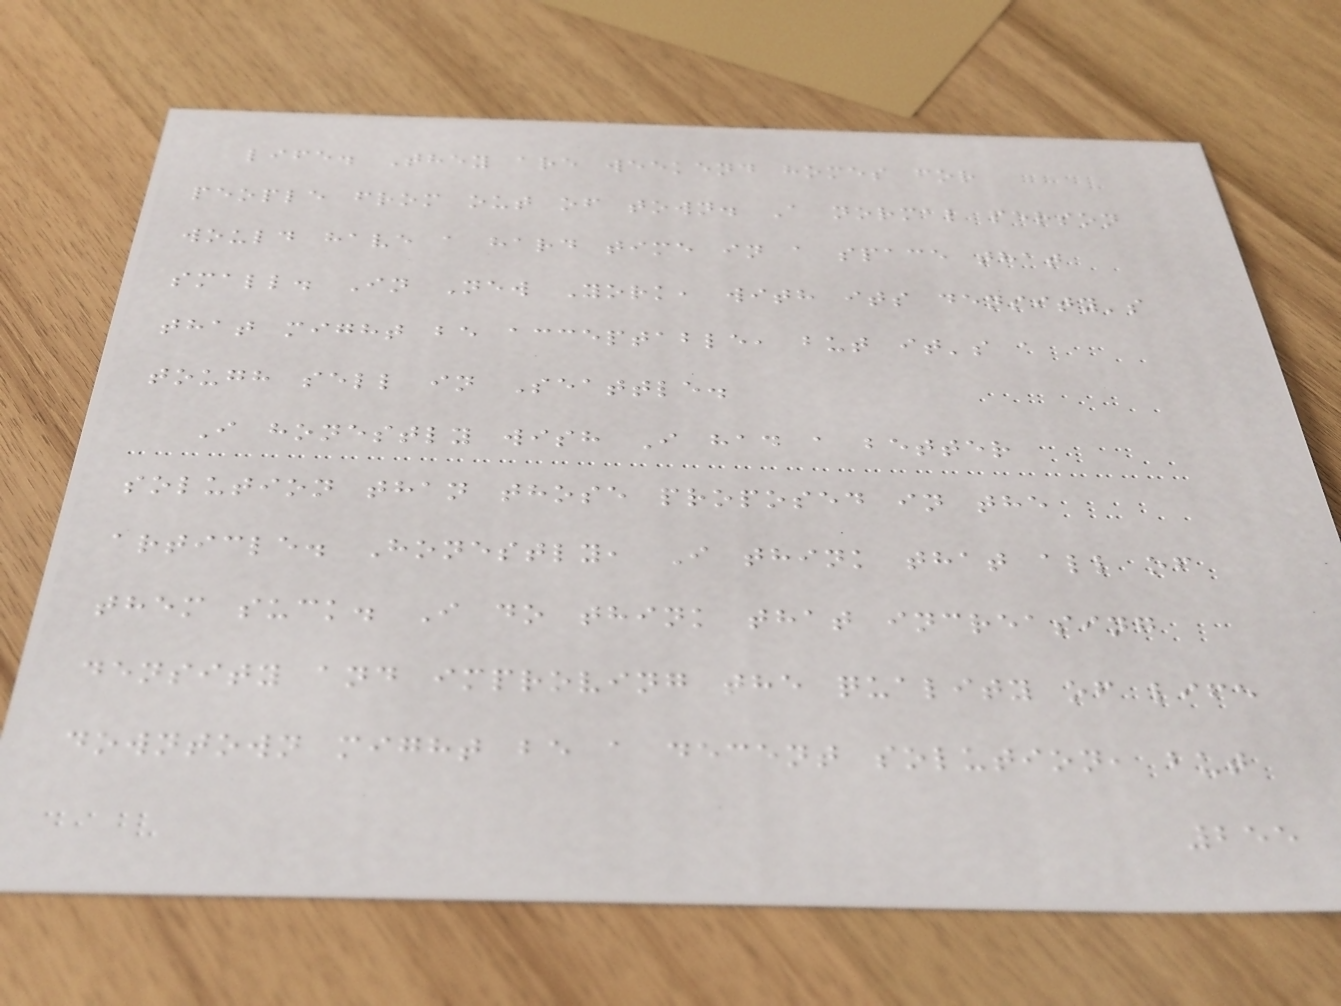life. They are weekend homes for
people from out of town. A normal person
would have a hard time in a space that
small. In New York, with its density's
that might be acceptable, but it's a
tough sell in Seattle.
I honestly wish I had a better
solution than those proposed in the
article. Honestly, I think that all of
them suck. I do think that increasing
density and improving the quality of life
downtown might be a decent solution, but
255
